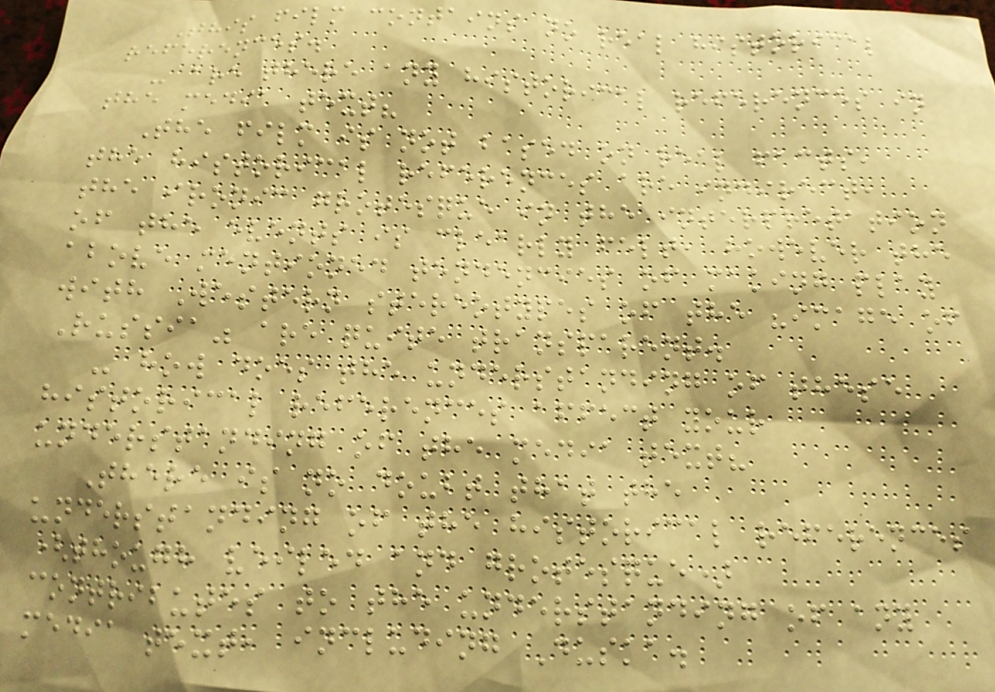This film contains no real historical
references.
- are there any historical references in
the media text?
The film is not based on real facts,
the historical references are indirect,
the ironic grotesque in the interpretation
of the events is clearly felt, however the
above mentioned tendencies of making play
with Western stereotypes of the "image of
Russia" are quite transparent.
- how does the understanding of these
historical references affect your
understanding of the media text?
There is no doubt that the
understanding of the historical references
(though veiled and grotesque)
contributes to the understanding of any
media text, including Duska.
